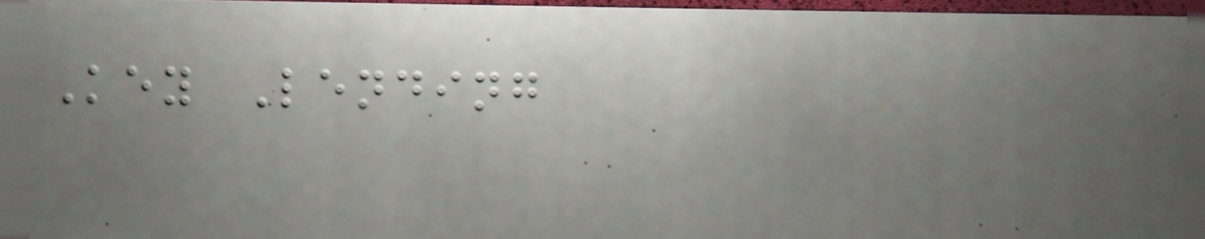Key Lending
